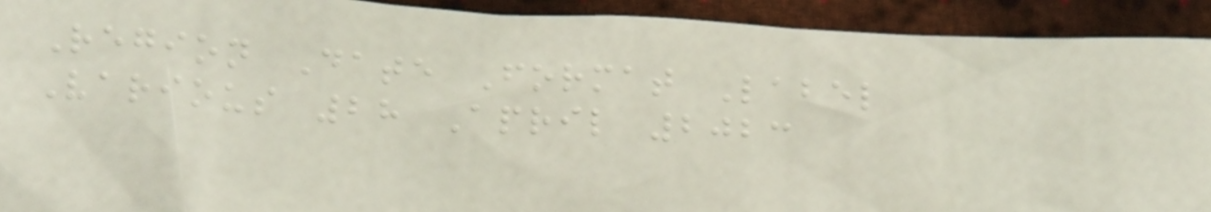Region Date Format Label
Various 28 April 2023
